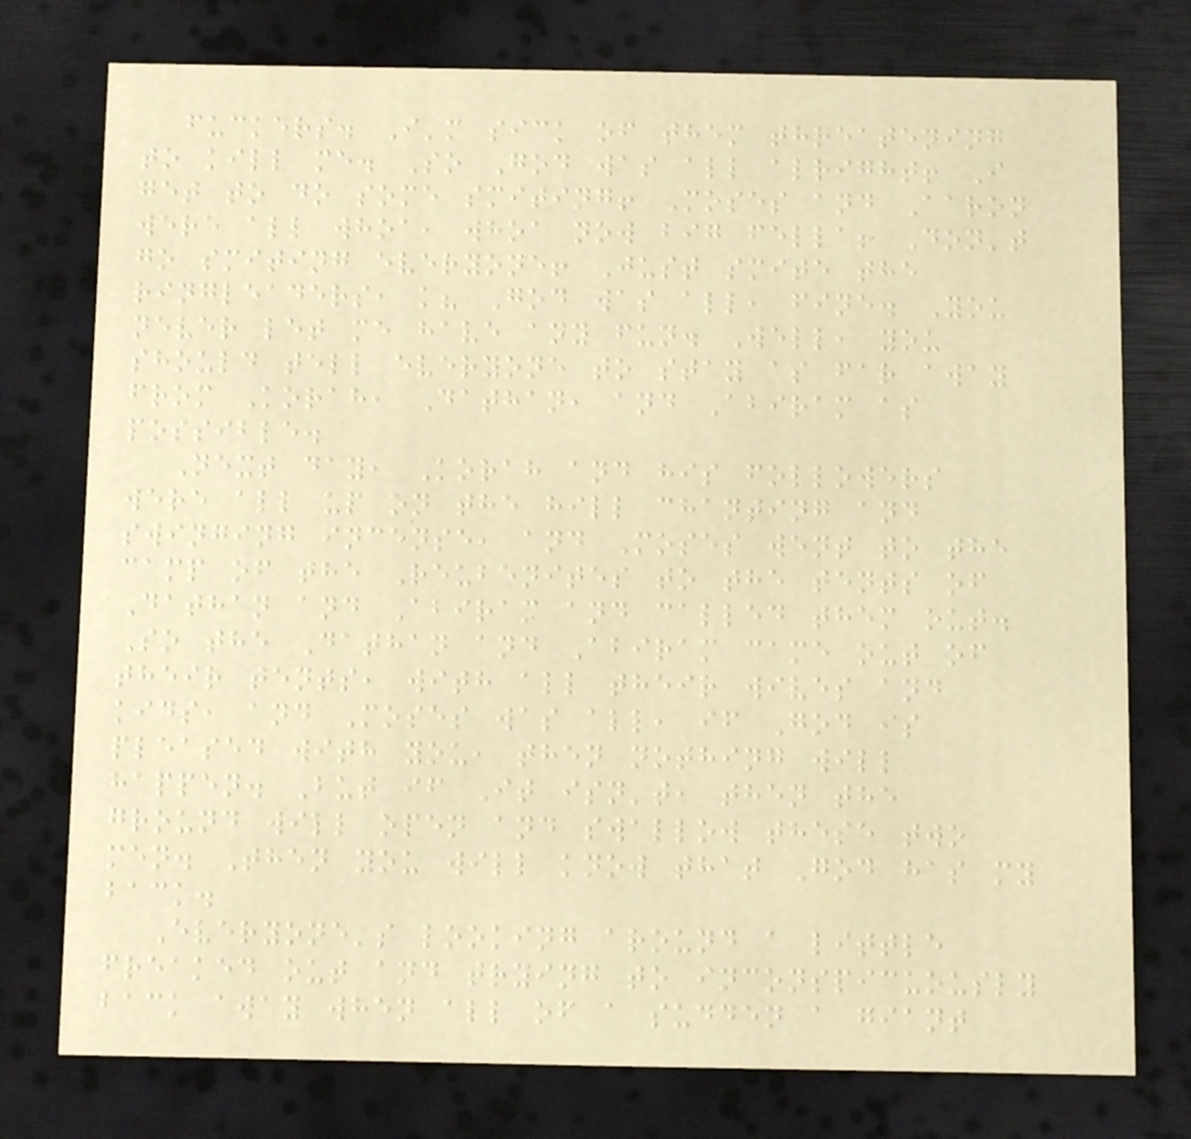fuckers. I'm sick of them threatening
to kill me. So God was all alright! I
get to do some smiting! Moses and Aaron
were all whoa, whoa now big fella! Don't
go smiting everyone! Just smite the
ringleaders, k? God was all, fine. You
never let me have any fun. Well, you
should tell everyone to stay as far away
from Korah, Dathan, and Abiram as
possible.
Next day, Korah and his followers
were all up on the hill chanting and
swinging incense, and Moses went to the
camp of the Reubenites to the tents of
Dathan and Abiram and called them out.
So the Dathan and Abiram came out of
their tents, with all their wives and
kids, and Moses was all, if God is
pleased with you, then nothing will
happen. But if It isn't, then the
ground will open and swallow these two
men. Then you will know that God has my
back.
Everyone's looking around a little
freaked out and trying to inconspicuously
back away when all of a sudden a giant
